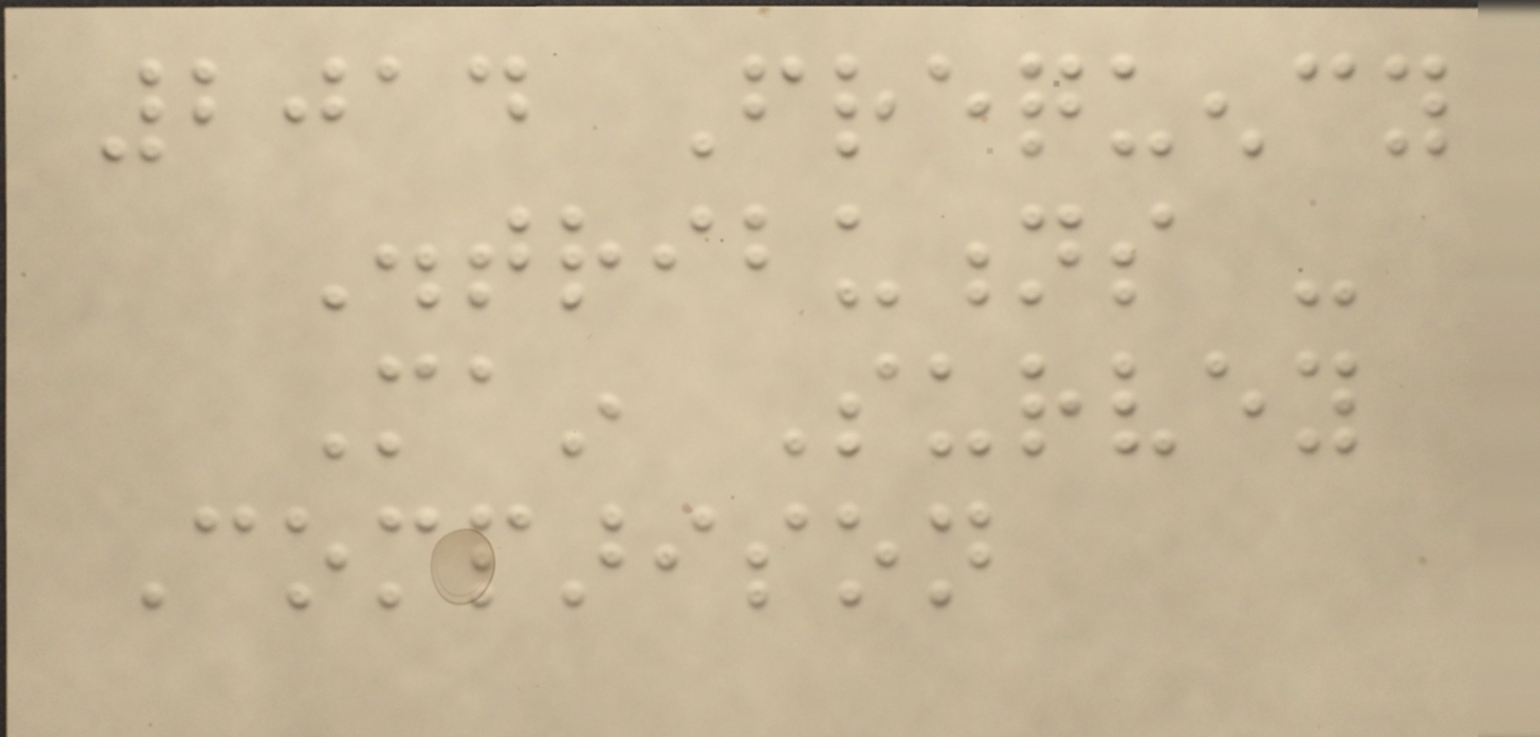2014 Frequency
Distributions -
Main Survey
Comparison
